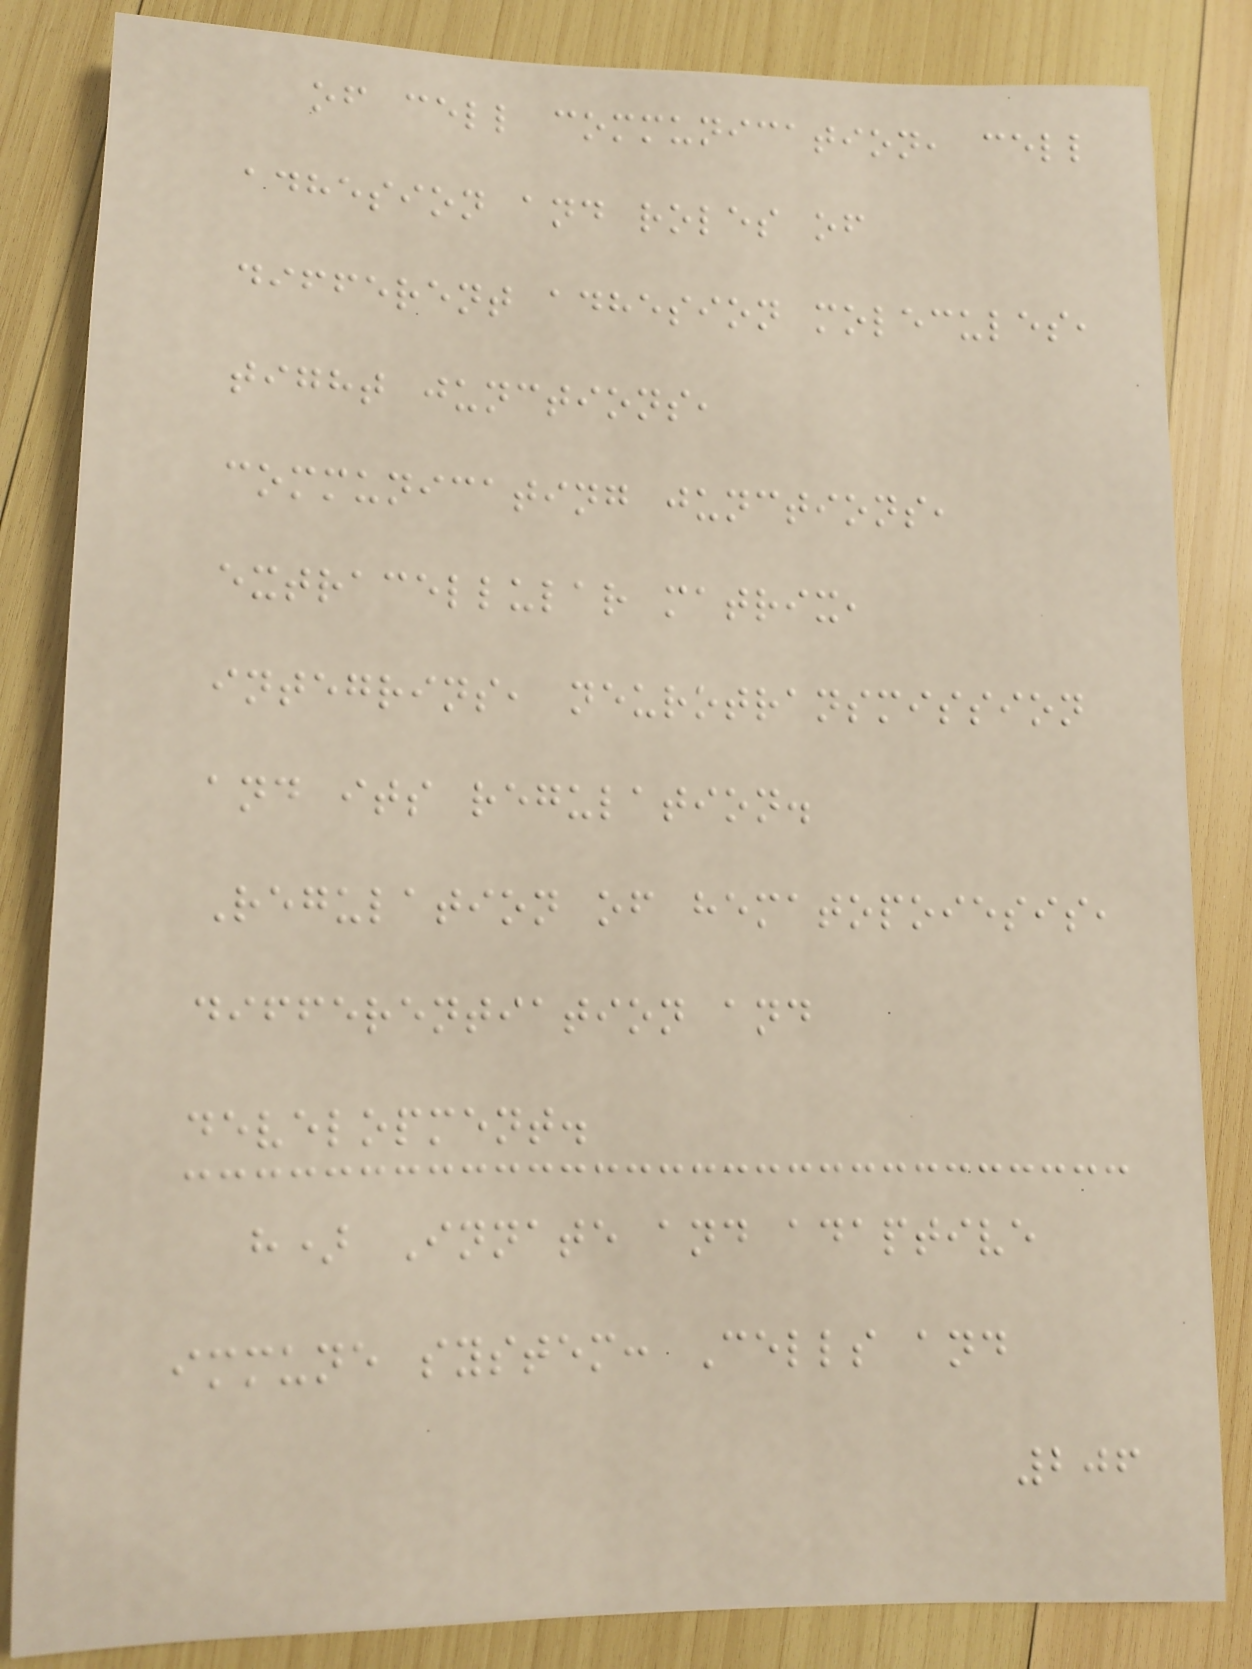of cell communication, cell
adhesion and roles of
different adhesion molecules,
tight junctions,
communicating junctions,
extracellular matrix,
integrins, neurotransmission
and its regulation.
Regulation of hematopoiesis,
differentiation and
development.
h) Innate and adaptive
immune system: Cells and
206
